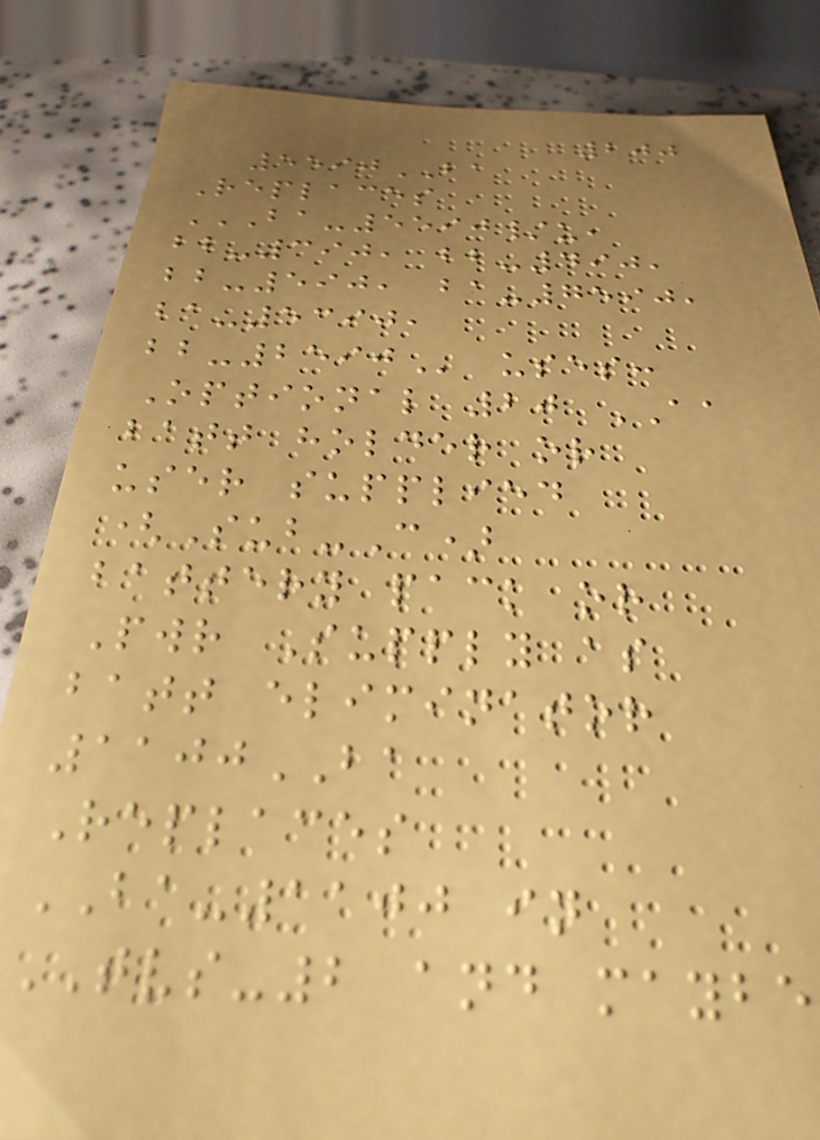200
5590BA
Replaces
BA-5590/U,
BB-390, BB-490,
BB-590, BA-7590,
BA-5390,
BB-2590 uses:
Optional 20 AA
batt holder or
user supplied
(Sub-C)
battery pack or
Pwr Supply as
batt eliminator
1100BA
Replaces
BA-1100 in
TVS-2 and maybe
